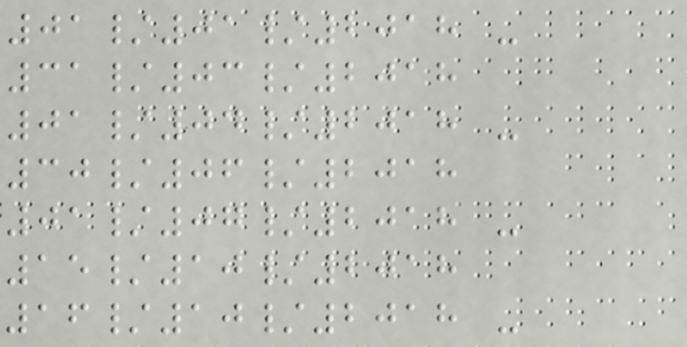01/01/2018 -
31/03/2018
01/04/2018 -
30/06/2018
01/07/2018 -
15/10/2018
16/10/2018 -
